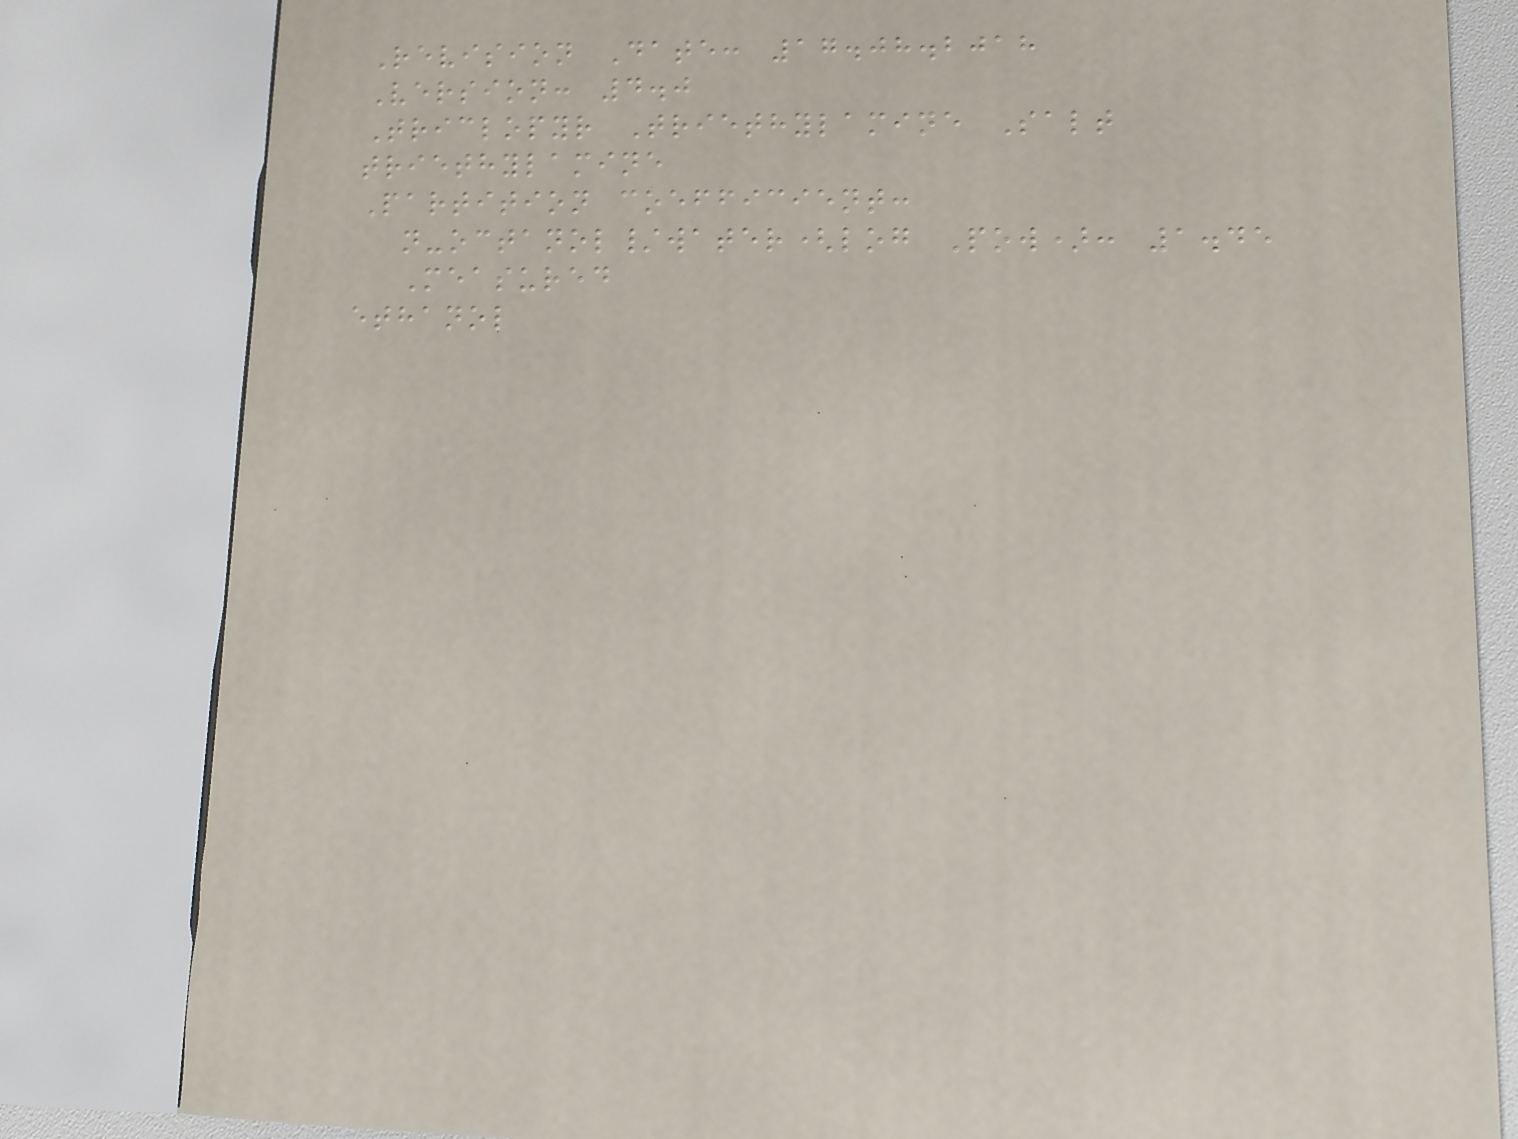Revision Date: 17.08.2018
Version: 4.0
Triclopyr Triethylamine Salt
triethylamine
Partition coefficient:
n-octanol/water(log Pow): 1.45
Measured
ethanol
